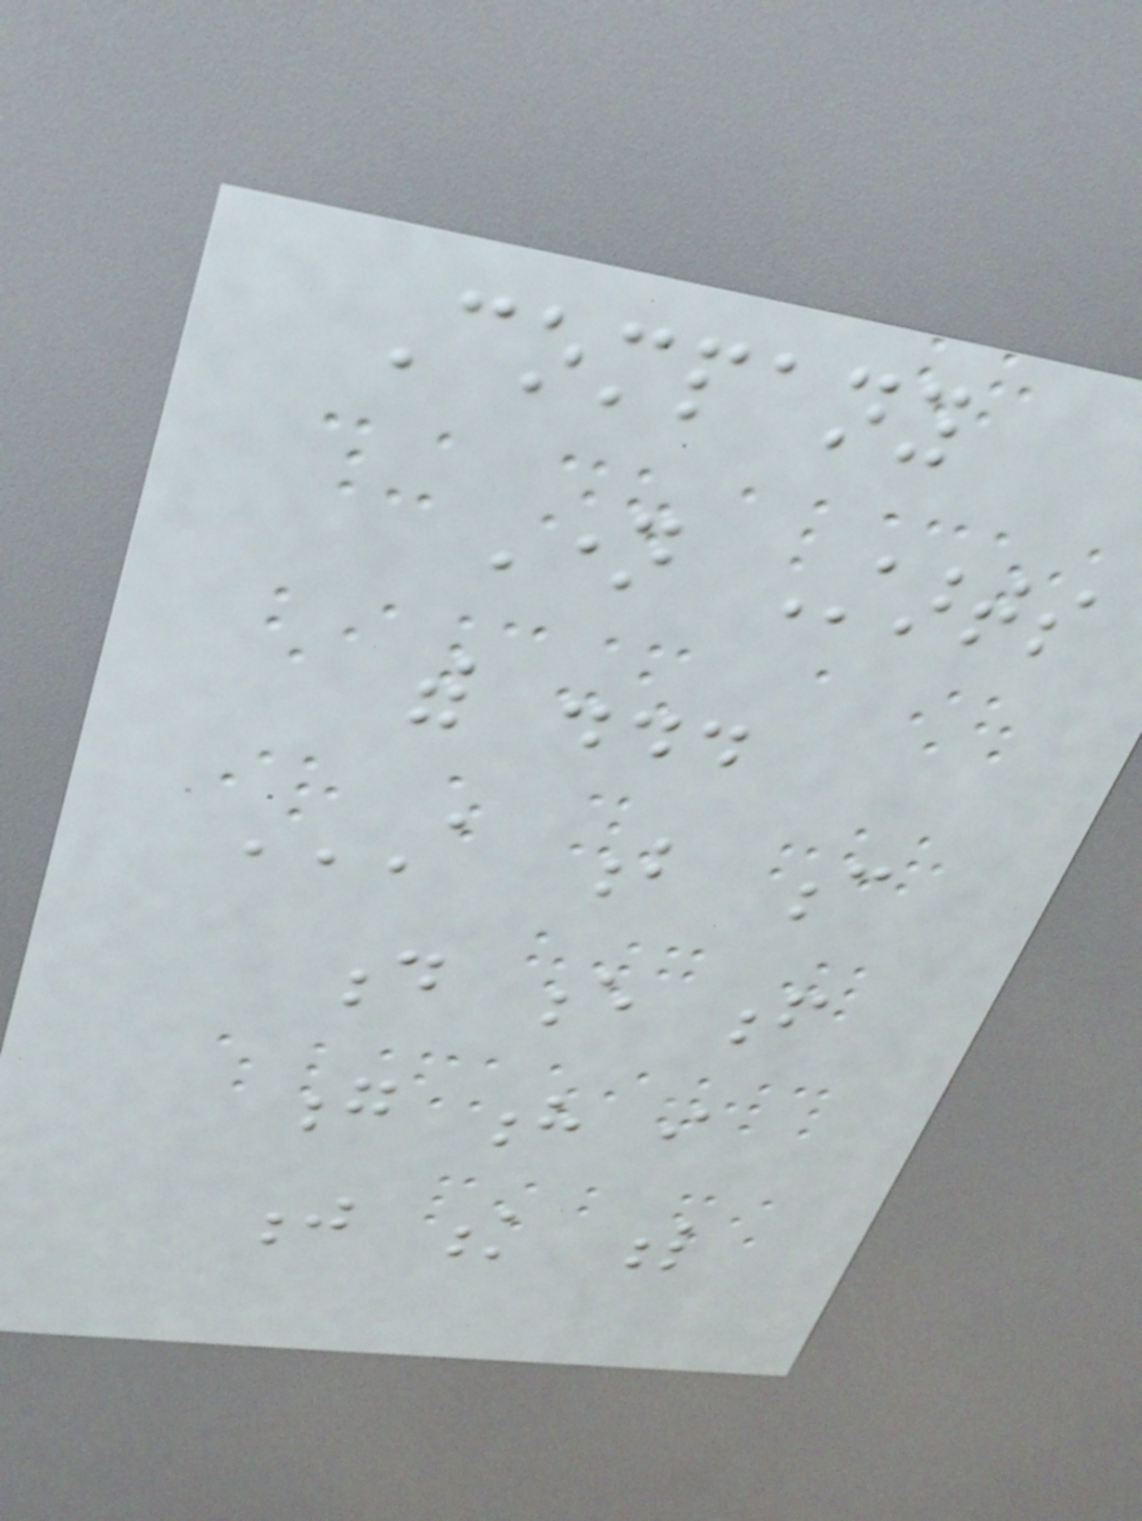Company
Name Starts
with ...
A B C
D E F
G H I
J K L
